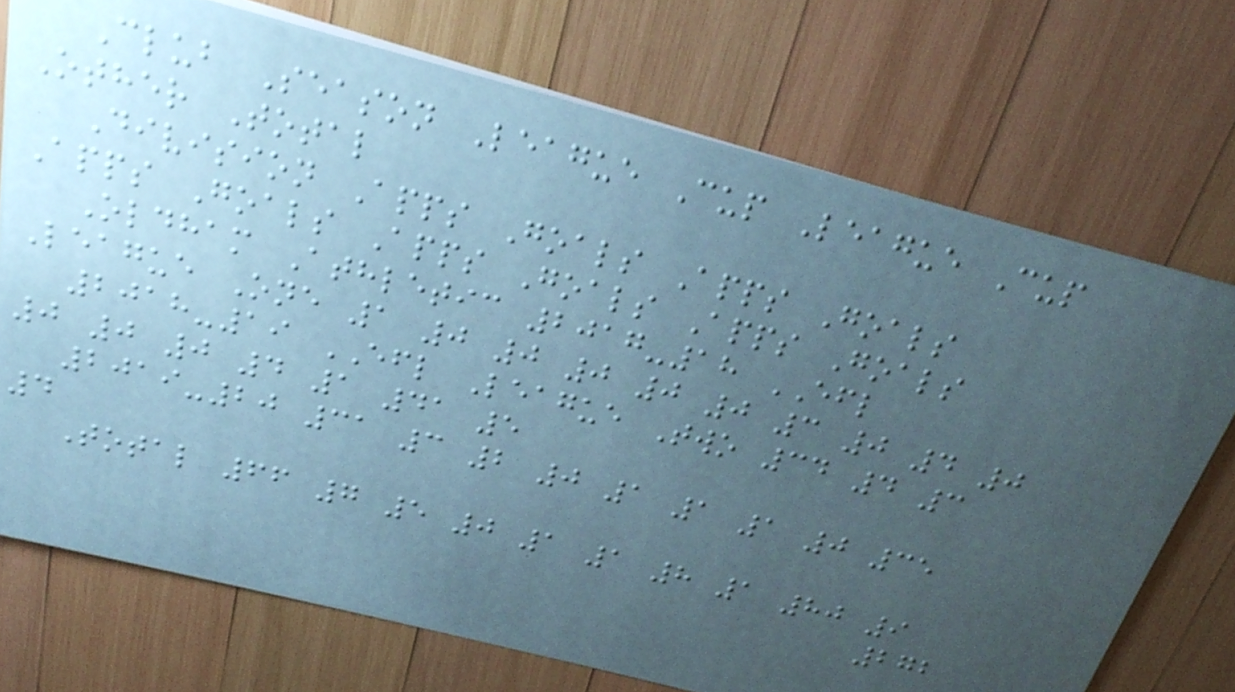Club Season League Cup League Cup
Other Total
Division Apps Goals Apps Goals
Apps Goals Apps Goals Apps Goals
Oldham Athletic 2017-18 EFL
League One 1 0 0 0 0 0 3 0 4 0
2018-19 EFL League Two 34 4 3
0 0 0 4 1 41 5
2019-20 31 3 2 0 1 1 1 0 35
4
Total 66 7 5 0 1 1 8 1 80 9
272
